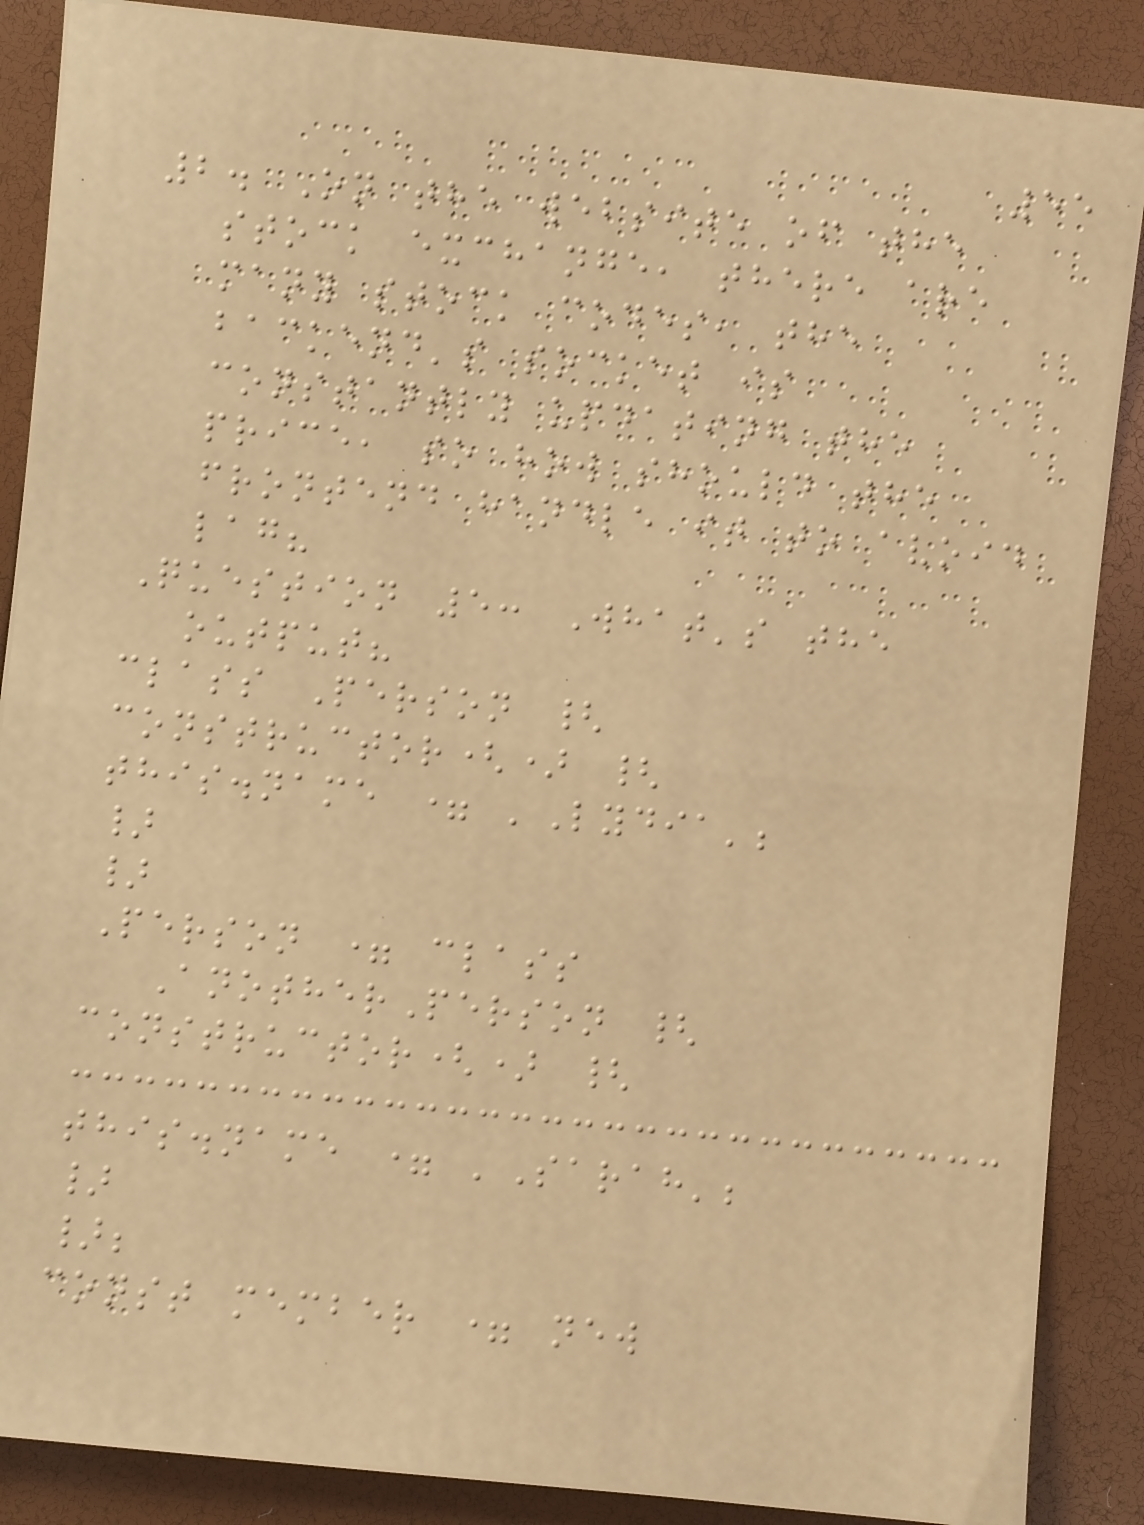55
2. On the website of the
stock exchange, there are
many stock codes, the
backend's socket is
constantly updating the
price, so how should the
frontend handle it to avoid
lag?
Question 5: What's the
output?
class Person {
constructor() {
this.name = 'Lydia';
}
}
Person = class
AnotherPerson {
constructor() {
this.name = 'Sarah';
}
};
const member = new
